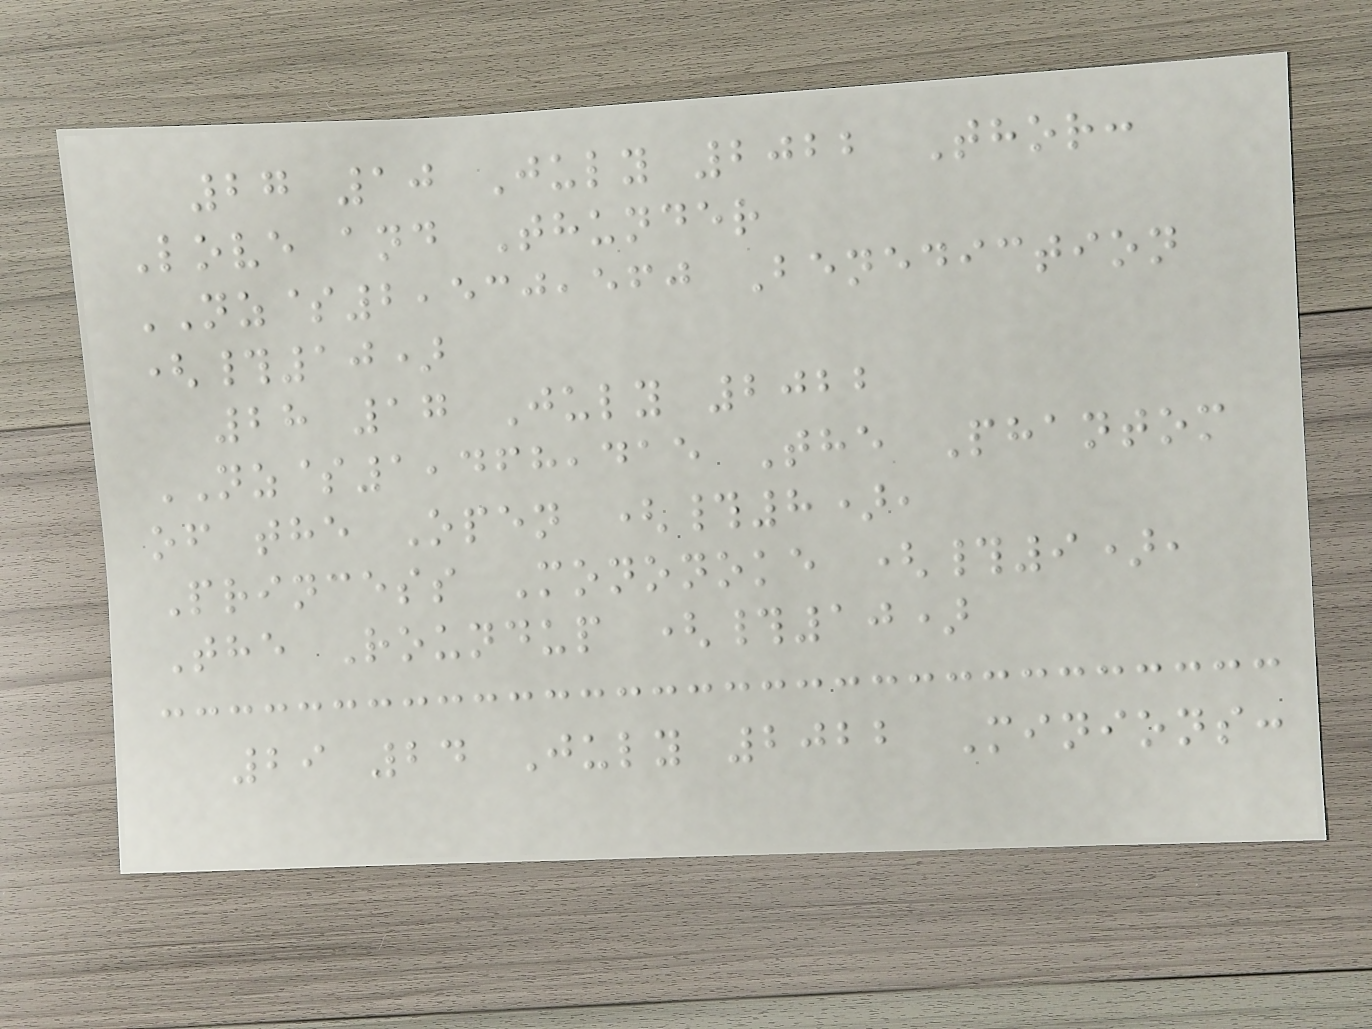27 10 July 2022 Thor:
Love and Thunder
NZ$2,530,560 Benediction
(#10)
28 17 July 2022
NZ$1,468,415 The Phantom
of the Open (#8),
Princess Mononoke (#9),
The Roundup (#10)
29 24 July 2022 Minions:
